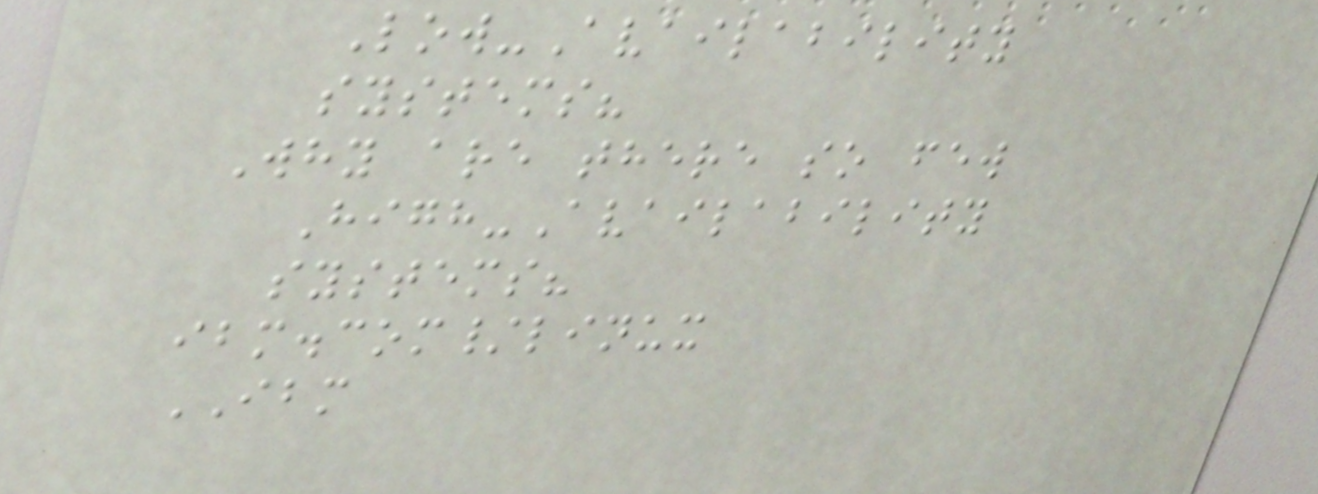Low-Availability
systems?
Why are there so few
High-Availability
systems?
ibm.com/linux
IBM
